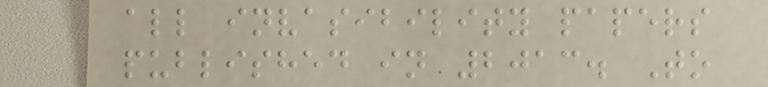all invasibility papers
published in 2013. To
